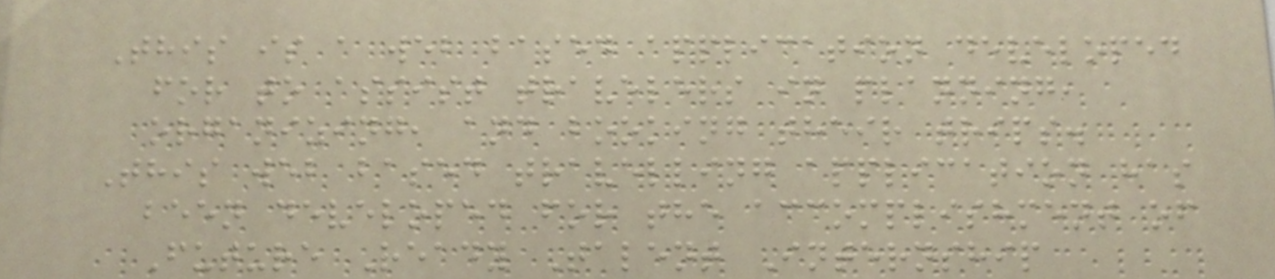This is a web based application developed
for to assist travelers in planning,
organizing, and booking their trips.
This web based travelling application has
been developed for the accomplishment of
Future Ready Talent Internship
